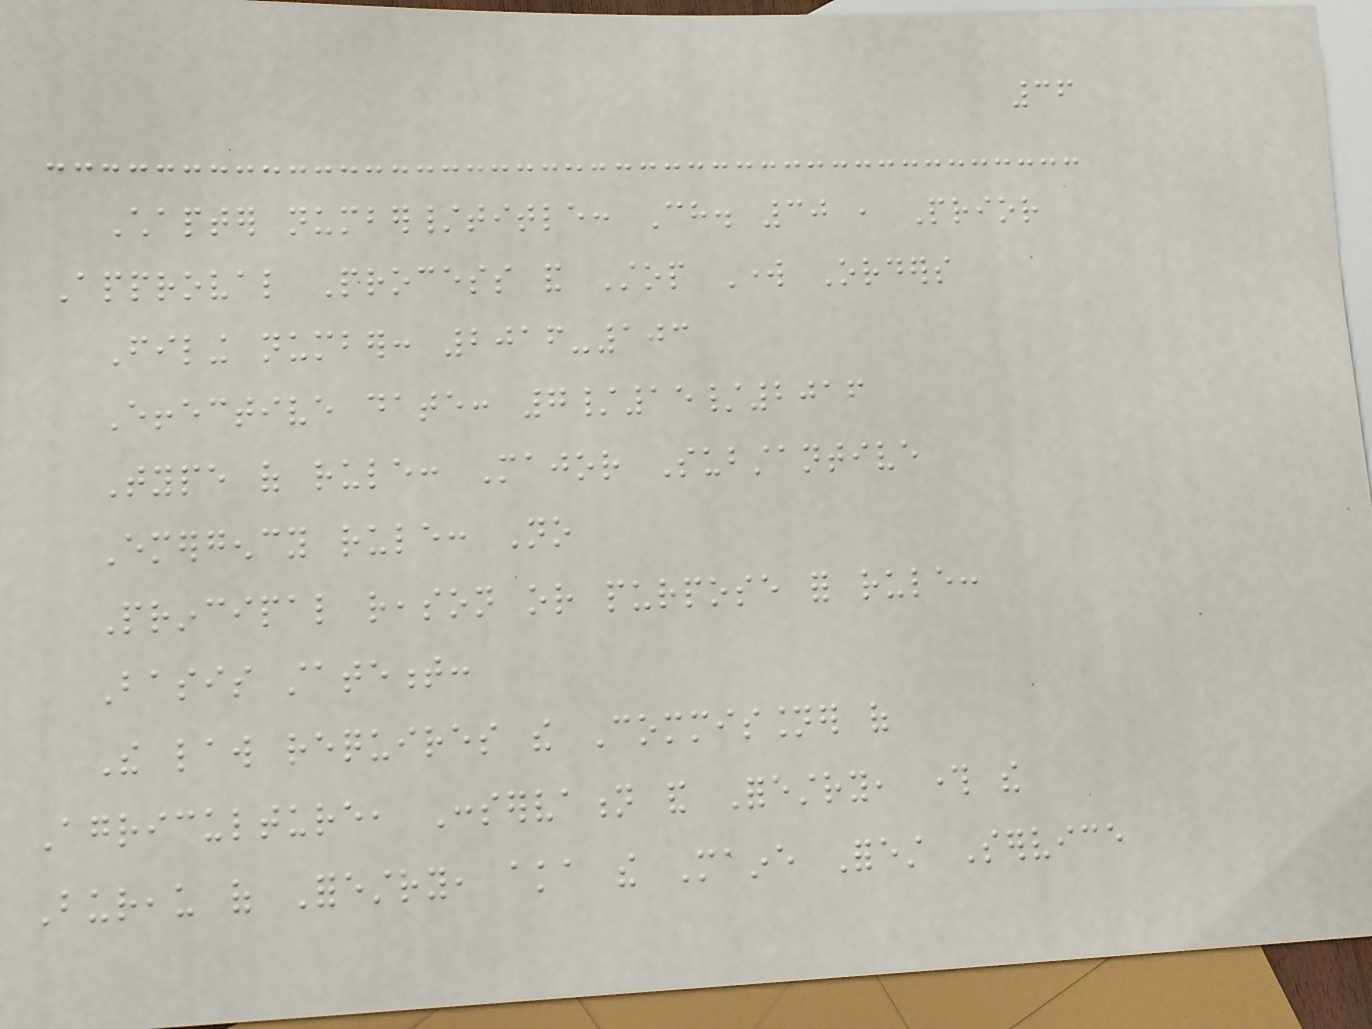36
Chapter number/title: Ch. 30 , Prior
Approval Process and Stop Work Orders
Filing number: 2016-103
Effective date: 7/15/2016
Type of rule: Major Substantive
Emergency rule: No
Principal reason or purpose for rule:
Basis statement:
The law requires the Commissioner of
Agriculture, Conservation and Forestry, through the
Bureau of Forestry, aka the Maine Forest Service
